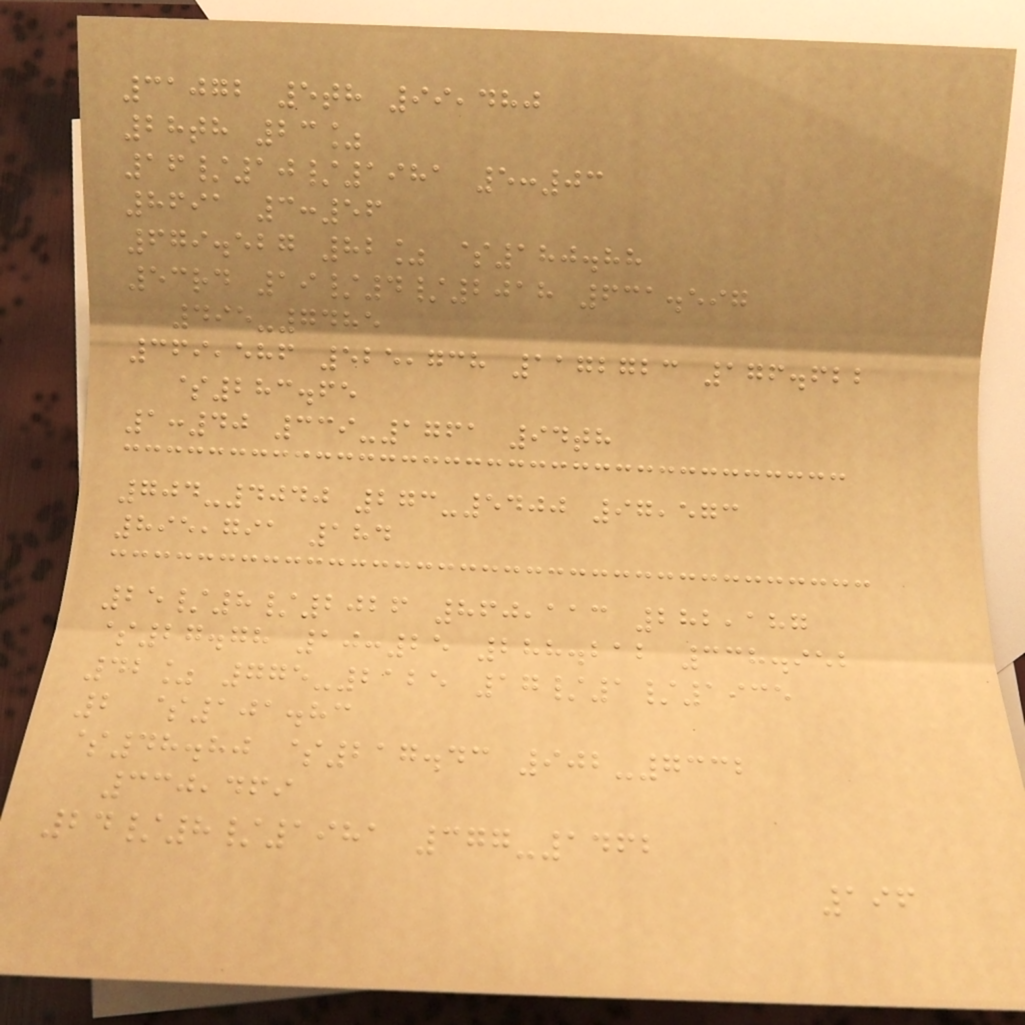31072 5th 99,480
28th 23%
16/10/1981 5:03
8691 3:56
679.527 82% $180.88
53rd 19/4/2018 631.597
495-7485
369,586 525,738 1172723 176.622
$283.65
1:40 339-1761 94th
704-4040 273-5400 97,573
895,791 184
25/8/2026 860,113 282,187
$27.78 10:25 288.212 338.952
42% 775-2125 17/1/1935
2 $101.83
$48.80 $217.43 902-7332
330,469
24/8/1981 377-1462
196
